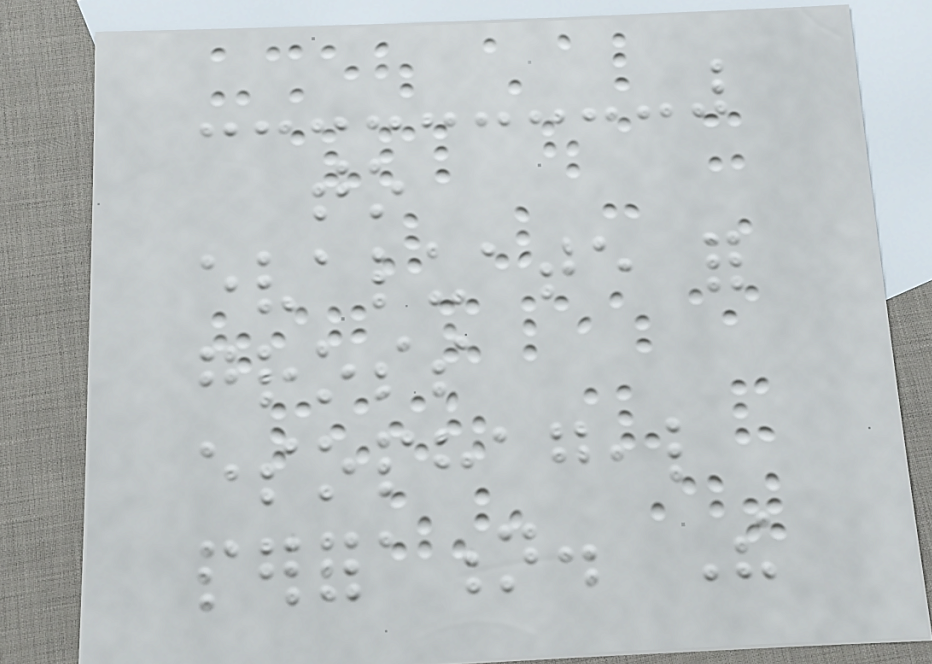to
evaluate for
gross
esophageal
perforation. The
